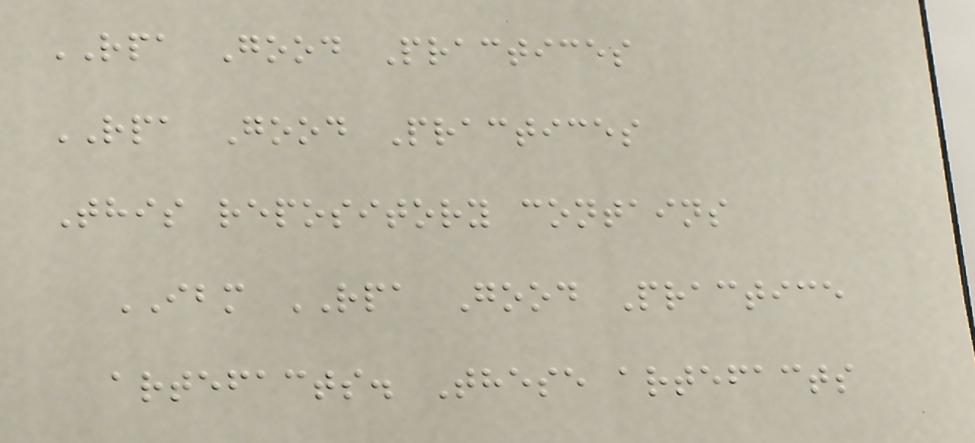RPA Good Practices
RPA Good Practices
This repository contains
IBM RPA Good Practice
artefacts. These artefacts
